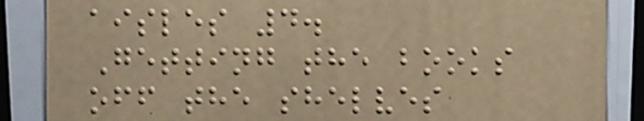aisles 4.
Getting the books
off the shelves
